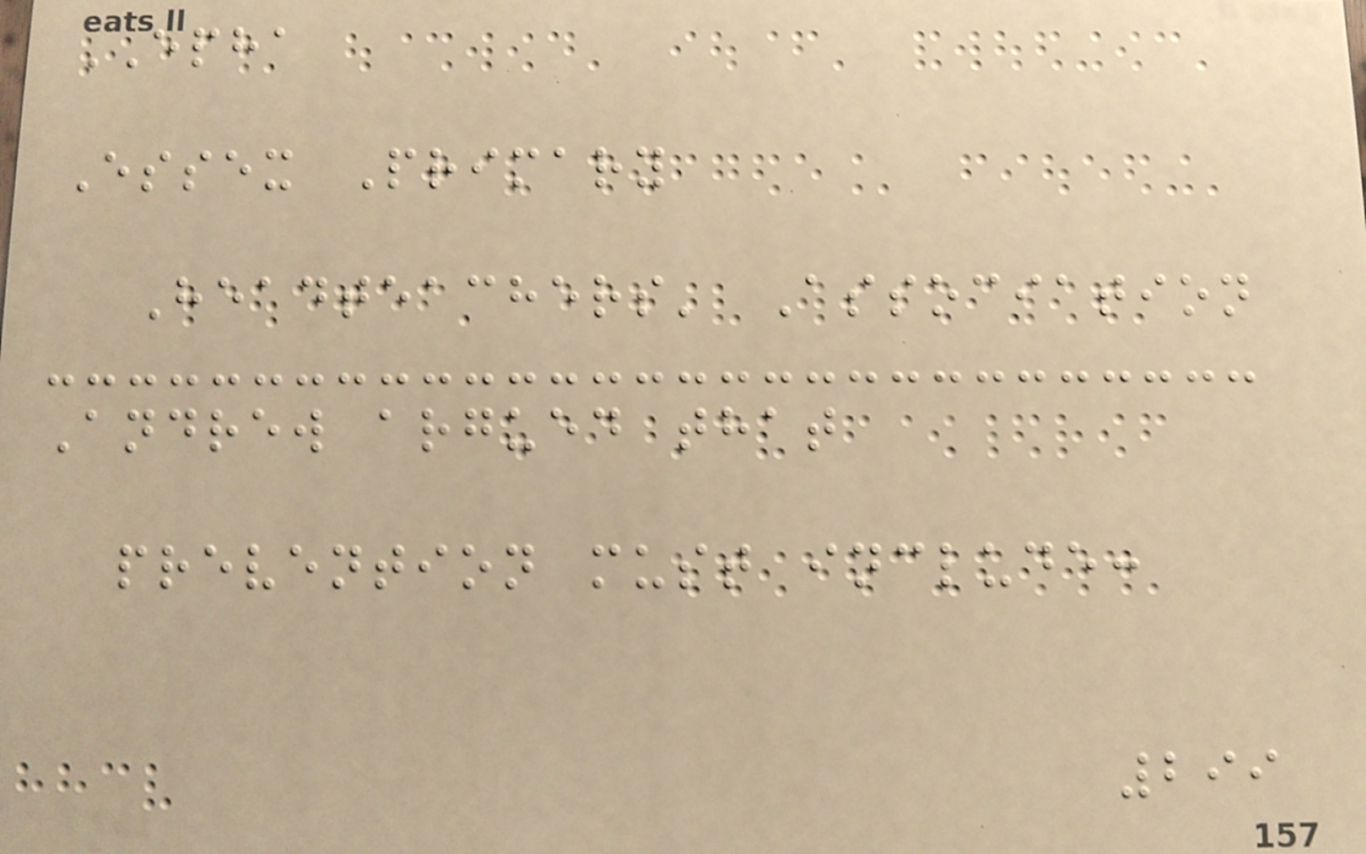EPHA
Essex Primary
Headteachers' Association
Andrew argued that
prevention must include:
299
